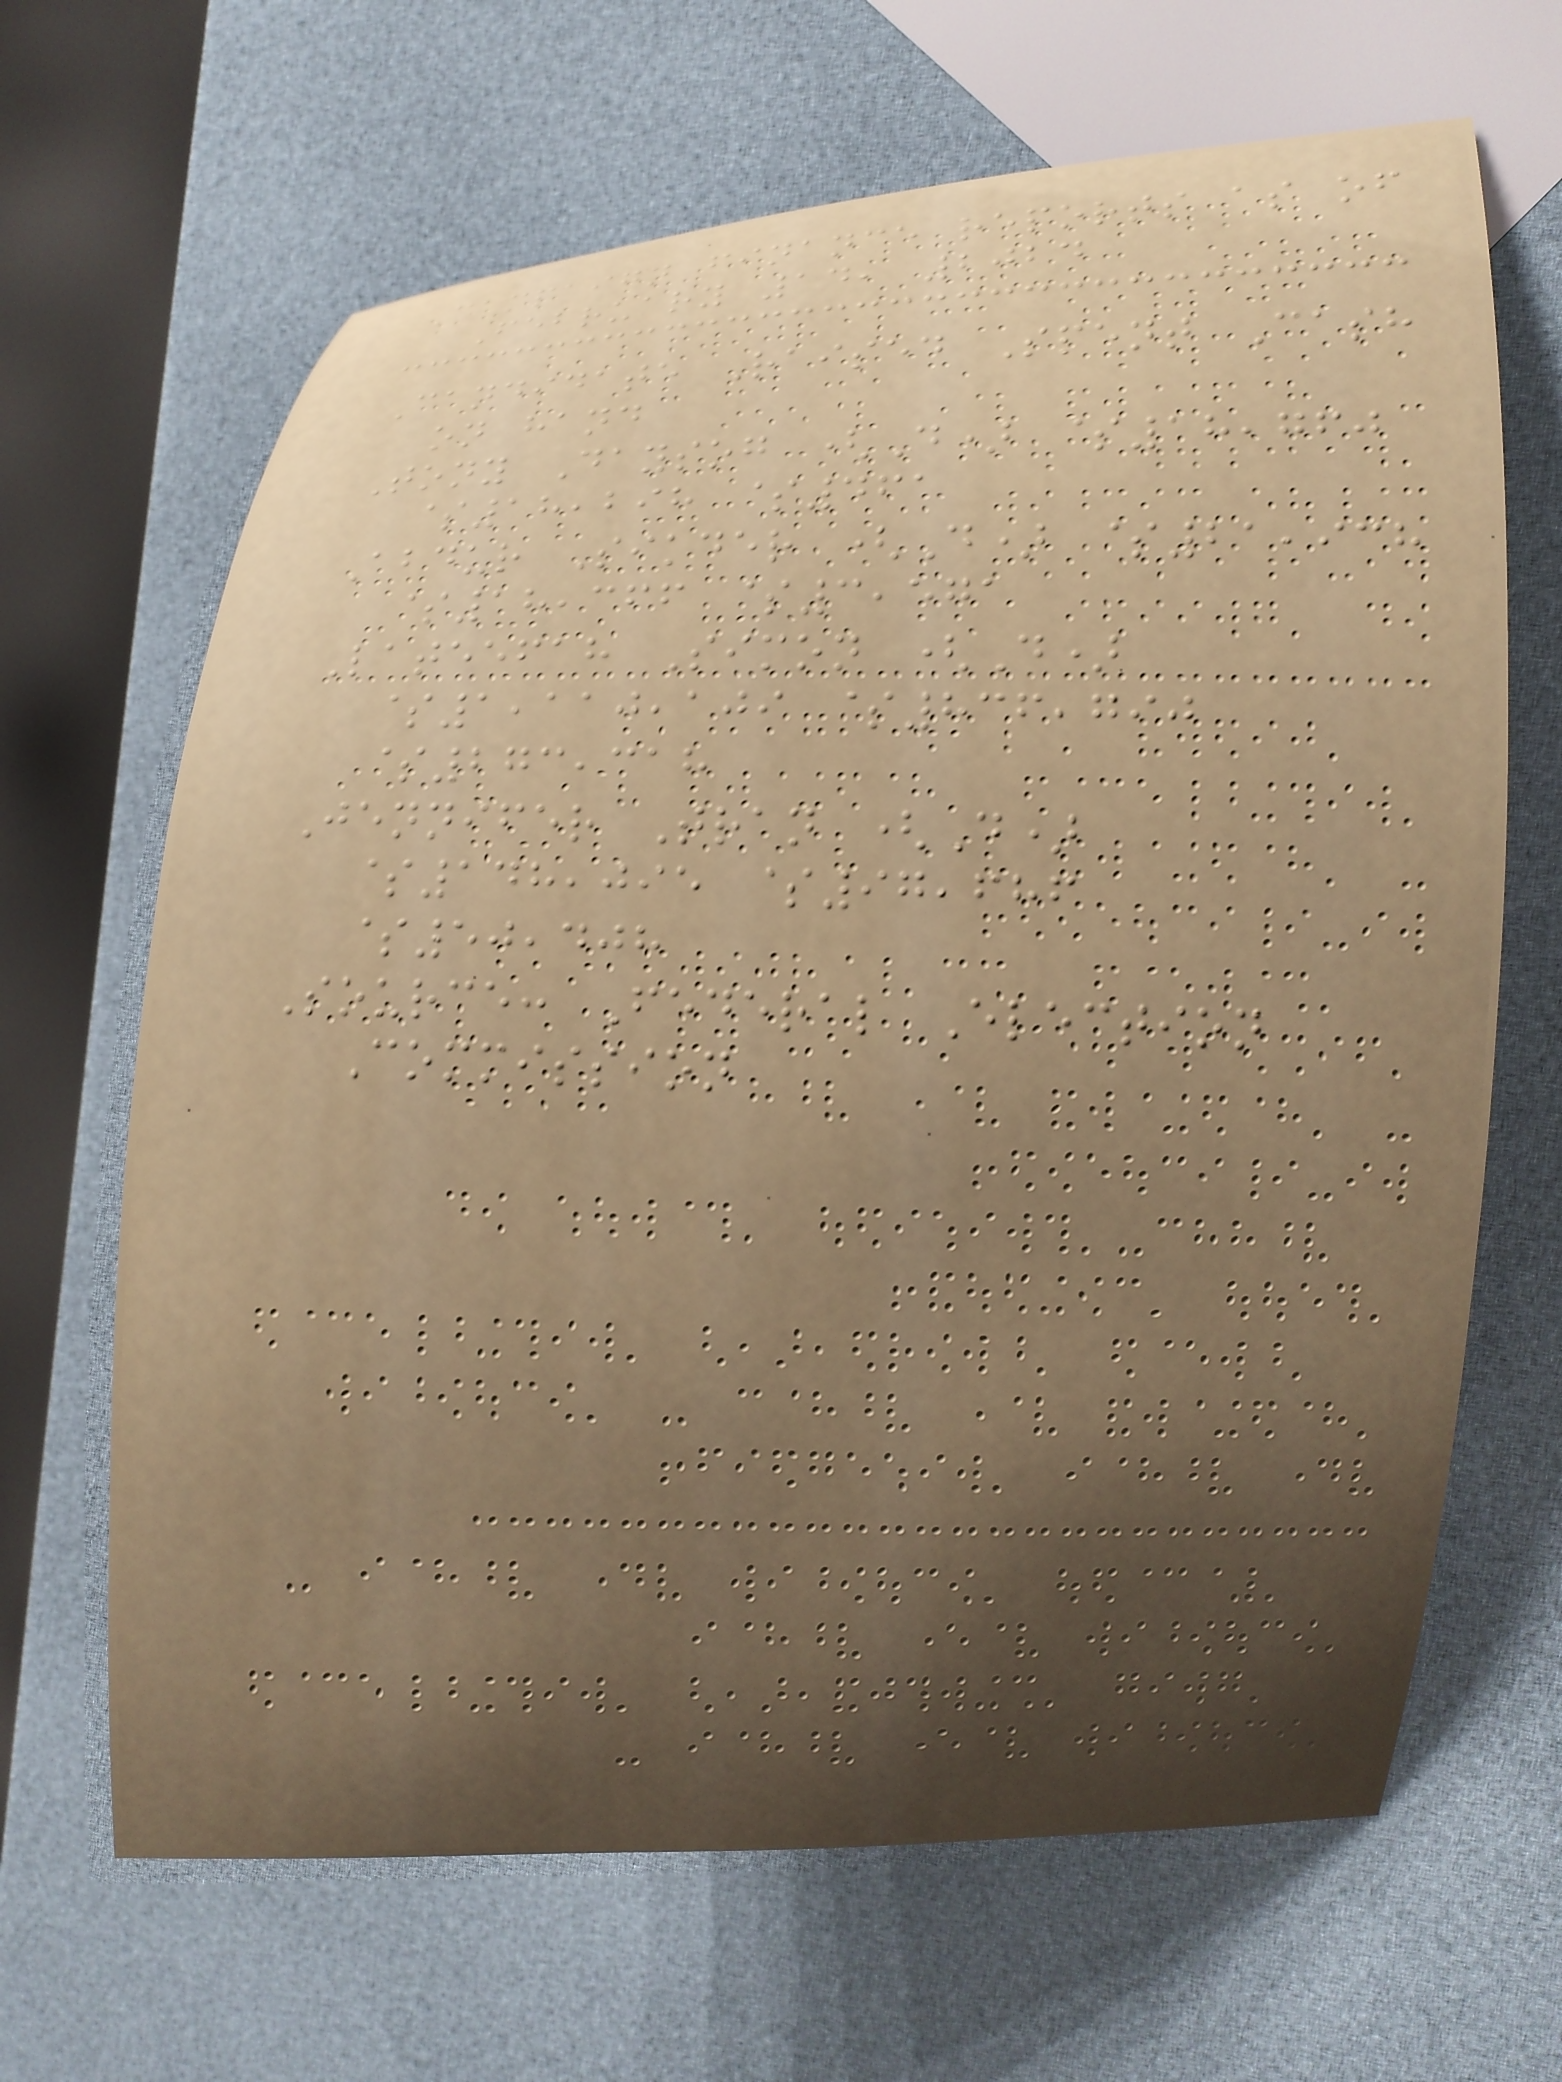Campaign finance reports as of
February 14, 2024
Candidate Raised Spent Cash
on hand
Tony Daysog (D) $18,760
$18,298 $461
Abdur Sikder (D) $21,938
$18,366 $3,571
Lateefah Simon (D)
$1,110,109 $836,790
$273,318
Jennifer Tran (D)
$148,095 $97,686
$50,408
Source: Federal Election
Commission
